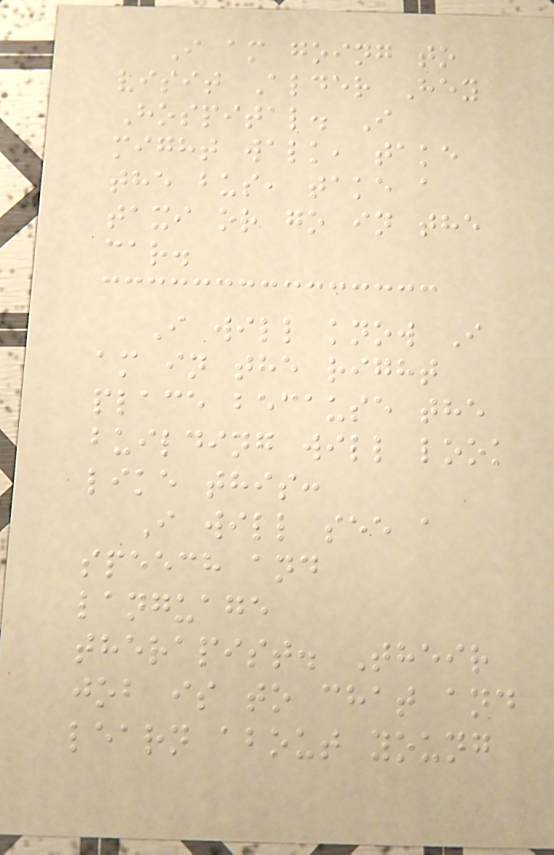I am going to
visit Alder Hey
Hospital. I
might walk, take
the bus, take a
taxi or go in the
car.
I will know I
am in the right
place because the
building will look
like this:
I will see a
speech and
language
therapist. Their
job is to chat and
learn about young
